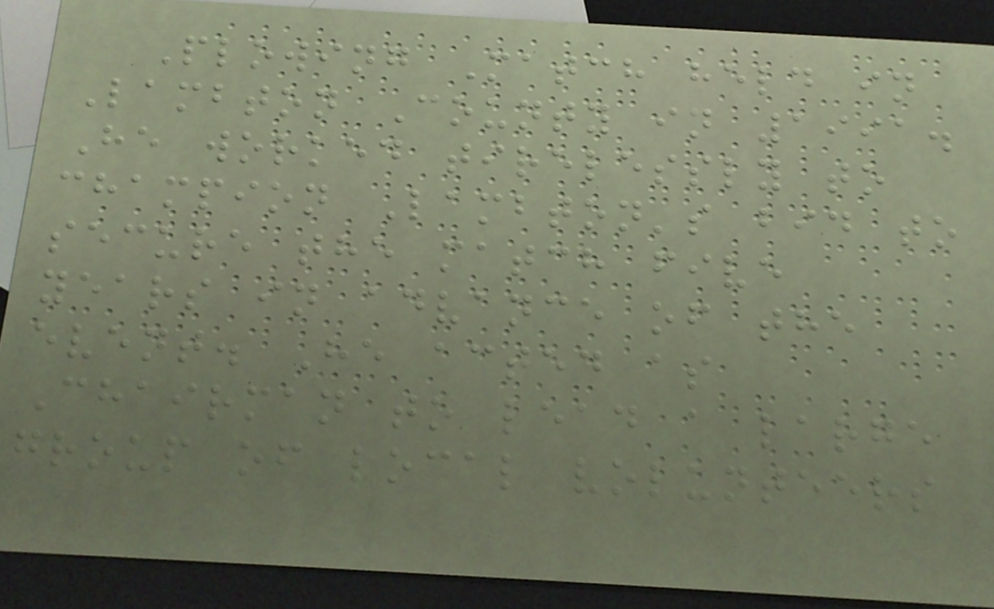Plowing Match held in
Lambton County in 1991.
He worked tirelessly to
champion Lambton's bid to
secure the match five
years in advance of the
event. He acted as
Chairman to lead a large
group of local volunteers
